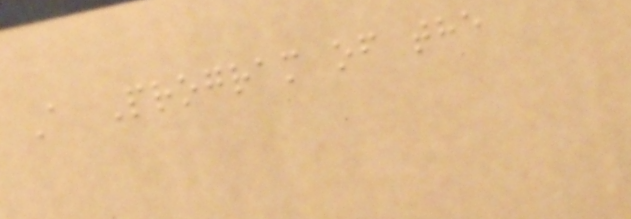A Program of the
